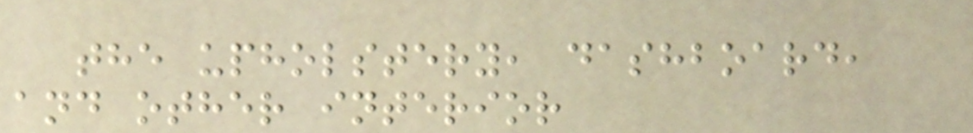the upholstery, dashboard,
and other interior
